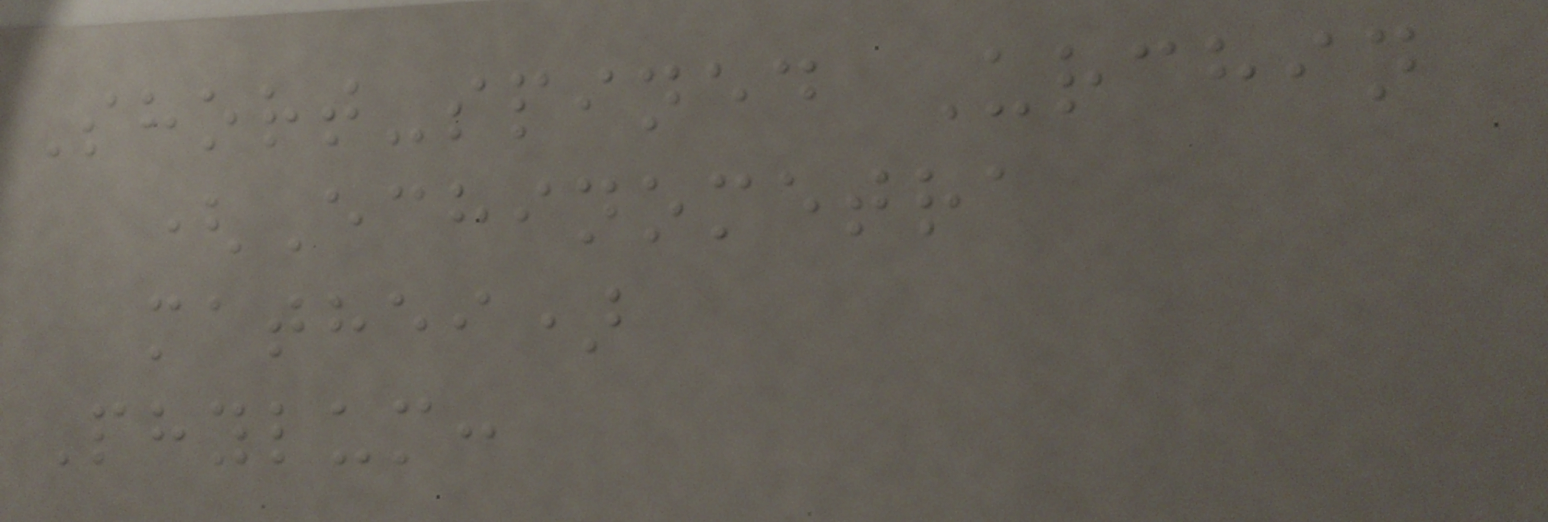Short-spined Urchin
(Echinometra
mathei)
Phylum:
